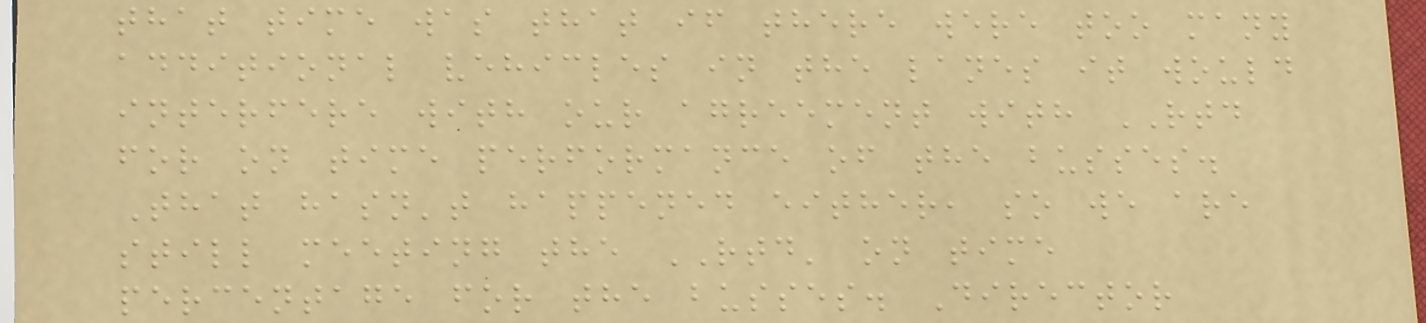that time was that if there were too many
additional vehicles in the lanes it would
interfere with our agreement with RTD
for on time performance of the busses.
That hasn't happened either, so we are
still meeting the RTD' on time
percentage for the busses. Director
